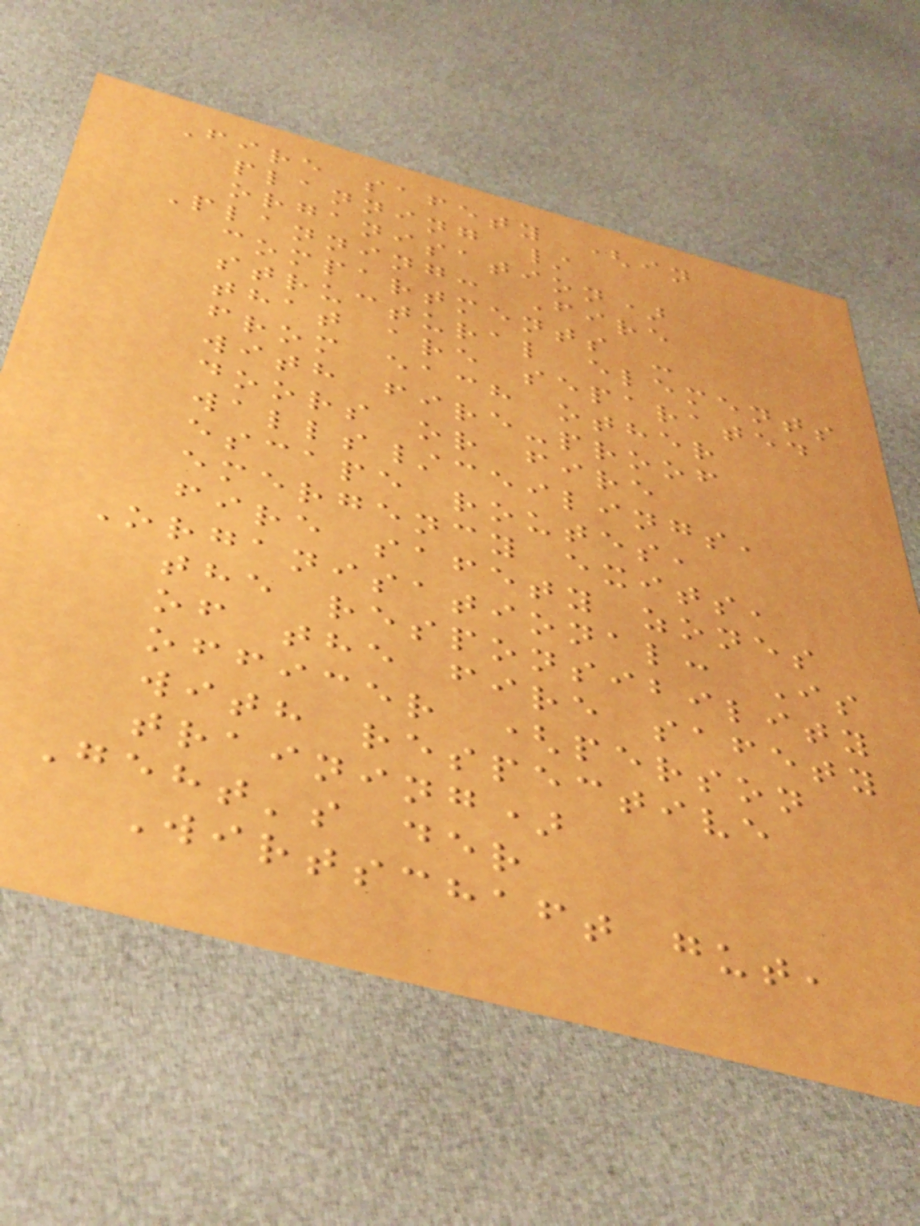Fire safety (in
planning /
organisation)
Planning: Fire
compartments -
structural elements
that are separated
from each other
with fire-proof
doors or fire
walls/ceilings,
escape routes,
emergency exits,
fire safety zones
Organisational: Is
the responsibility
of the fire safety
officer (person
with respective
training)
Geht's der
Wirtschaft gut,
